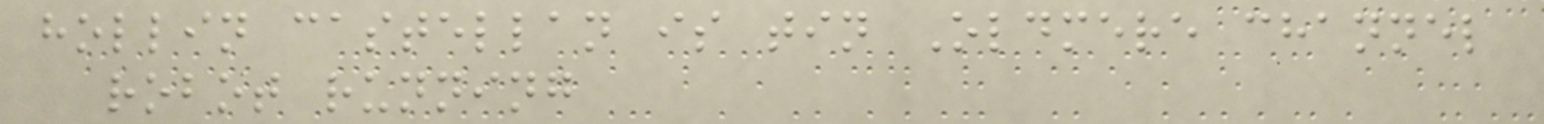hollin castellan is tin Oldmere channel
robot running
